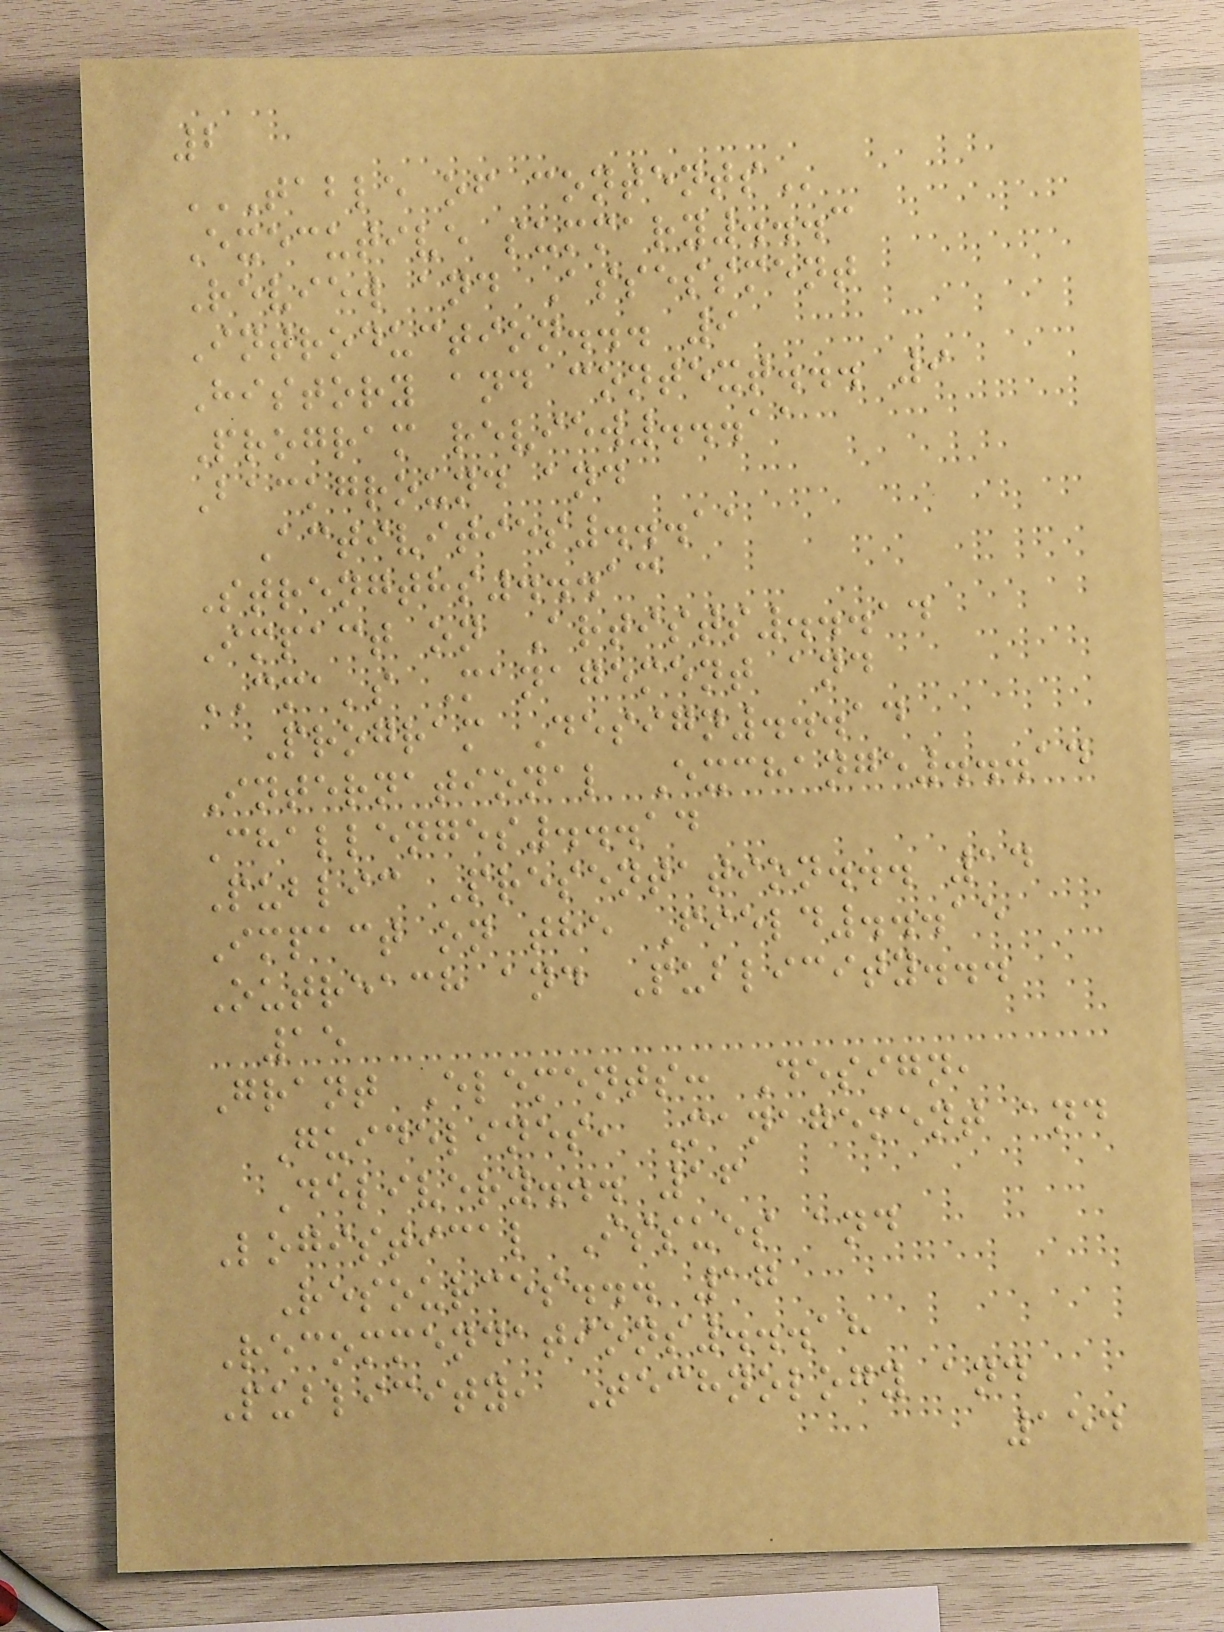2
TABLE OF CONTENTS
Executive summary...3
Review and Assessment
Introduction... 9
History and context... 9
Program review...11
Background and
Activities...11
Strengths...13
Impact on Artists...14
CMA's Management and
Program Design...14
International Exchange...14
Challenges...14
Public Presentation... 14
Impact on the Field...15
Outreach and Publicity...
15
Grant Elements: Design,
Guidelines, Management and
Delivery... 16
Logistical Issues and
Resources... 17
Recommendations...18
Publicity, Technology and
154
